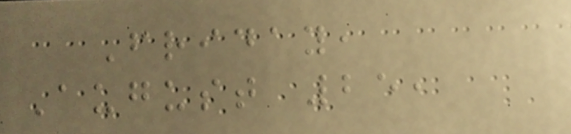Friday,
August 25,
